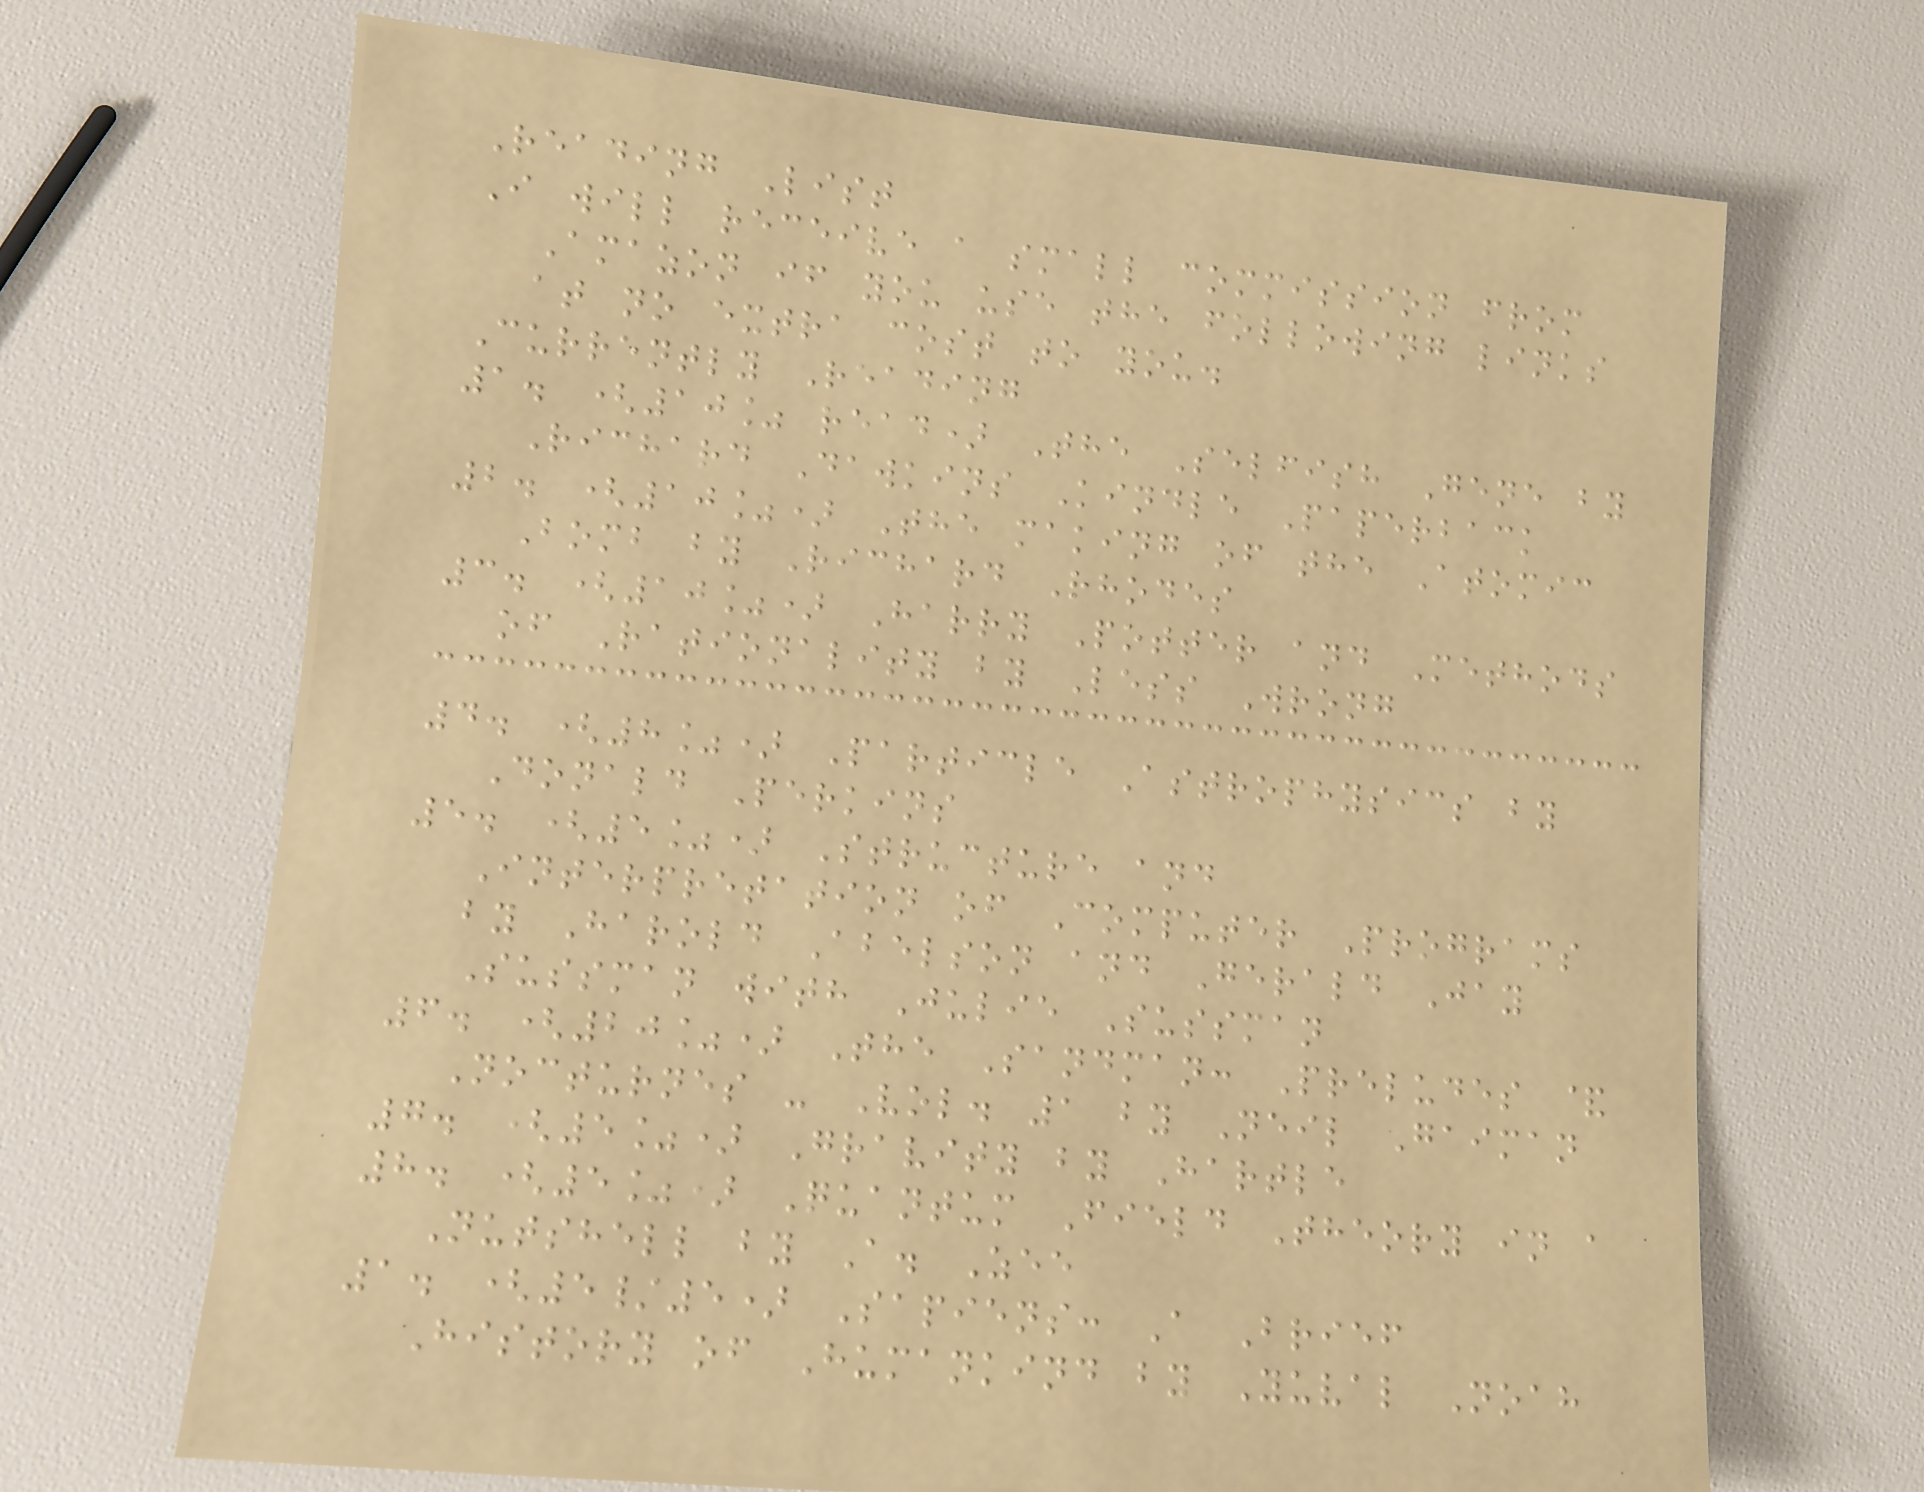Reading List
I will receive a small commission from
Amazon if you use the following links
at no extra cost to you.
Currently Reading
1. (10% read) The Selfish Gene by
Richard Dawkins Kindle Paperback
2. (10%) The making of the Atomic
Bomb by Richard Rhodes
3. (10%) Harry Potter and Methods
of Rationality by Less Wrong
4. (8%) Particle Astrophysics by
Donald Perkins
5. (5%) Structure and
Interpretation of Computer Programs
by Harold Abelson and Gerald Jay
Sussman with Julie Sussman
6. (20%) The Sandman: Preludes &
Nocturnes - Vol. 1 by Neil Gaiman
7. (5%) Gravity by Hartle
8. (5%) Quantum Field Theory in a
Nutshell by A. Zee
1. (5/5) Sapiens: A Brief
History of Humankind by Yuval Noah
